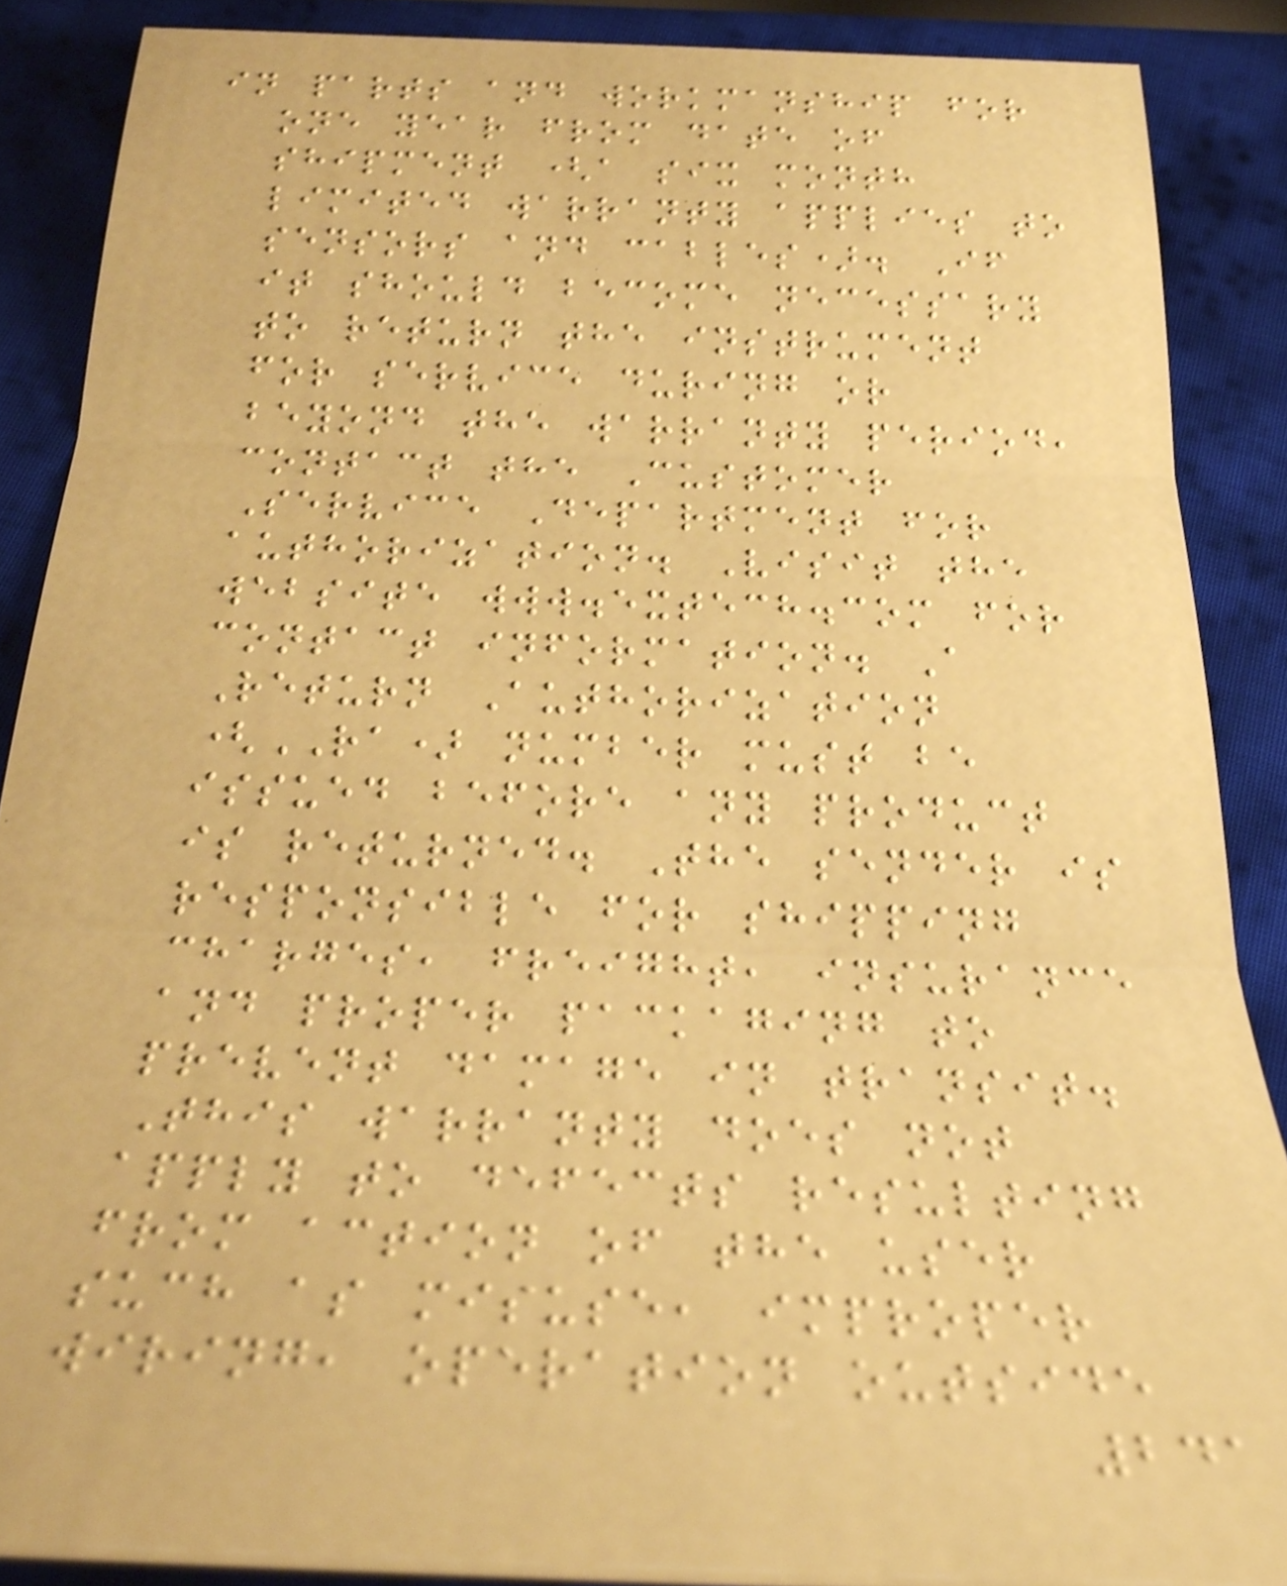in parts and workmanship for
one year from date of
shipment (a six month
limited warranty applies to
sensors and cables). If
it should become necessary
to return the instrument
for service during or
beyond the warranty period,
contact the Customer
Service Department for
authorization. Visit the
website www.extech.com for
contact information. A
Return Authorization
(RA) number must be
issued before any product
is returned. The sender is
responsible for shipping
charges, freight, insurance
and proper packaging to
prevent damage in transit.
This warranty does not
apply to defects resulting
from action of the user
such as misuse, improper
wiring, operation outside
241
